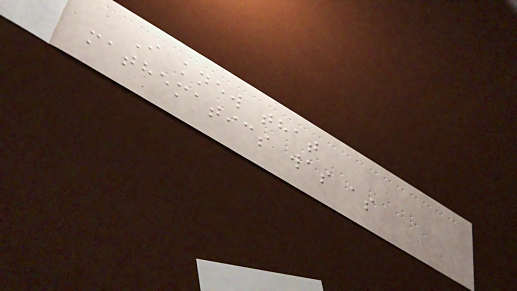I knew that
mathematics was as
